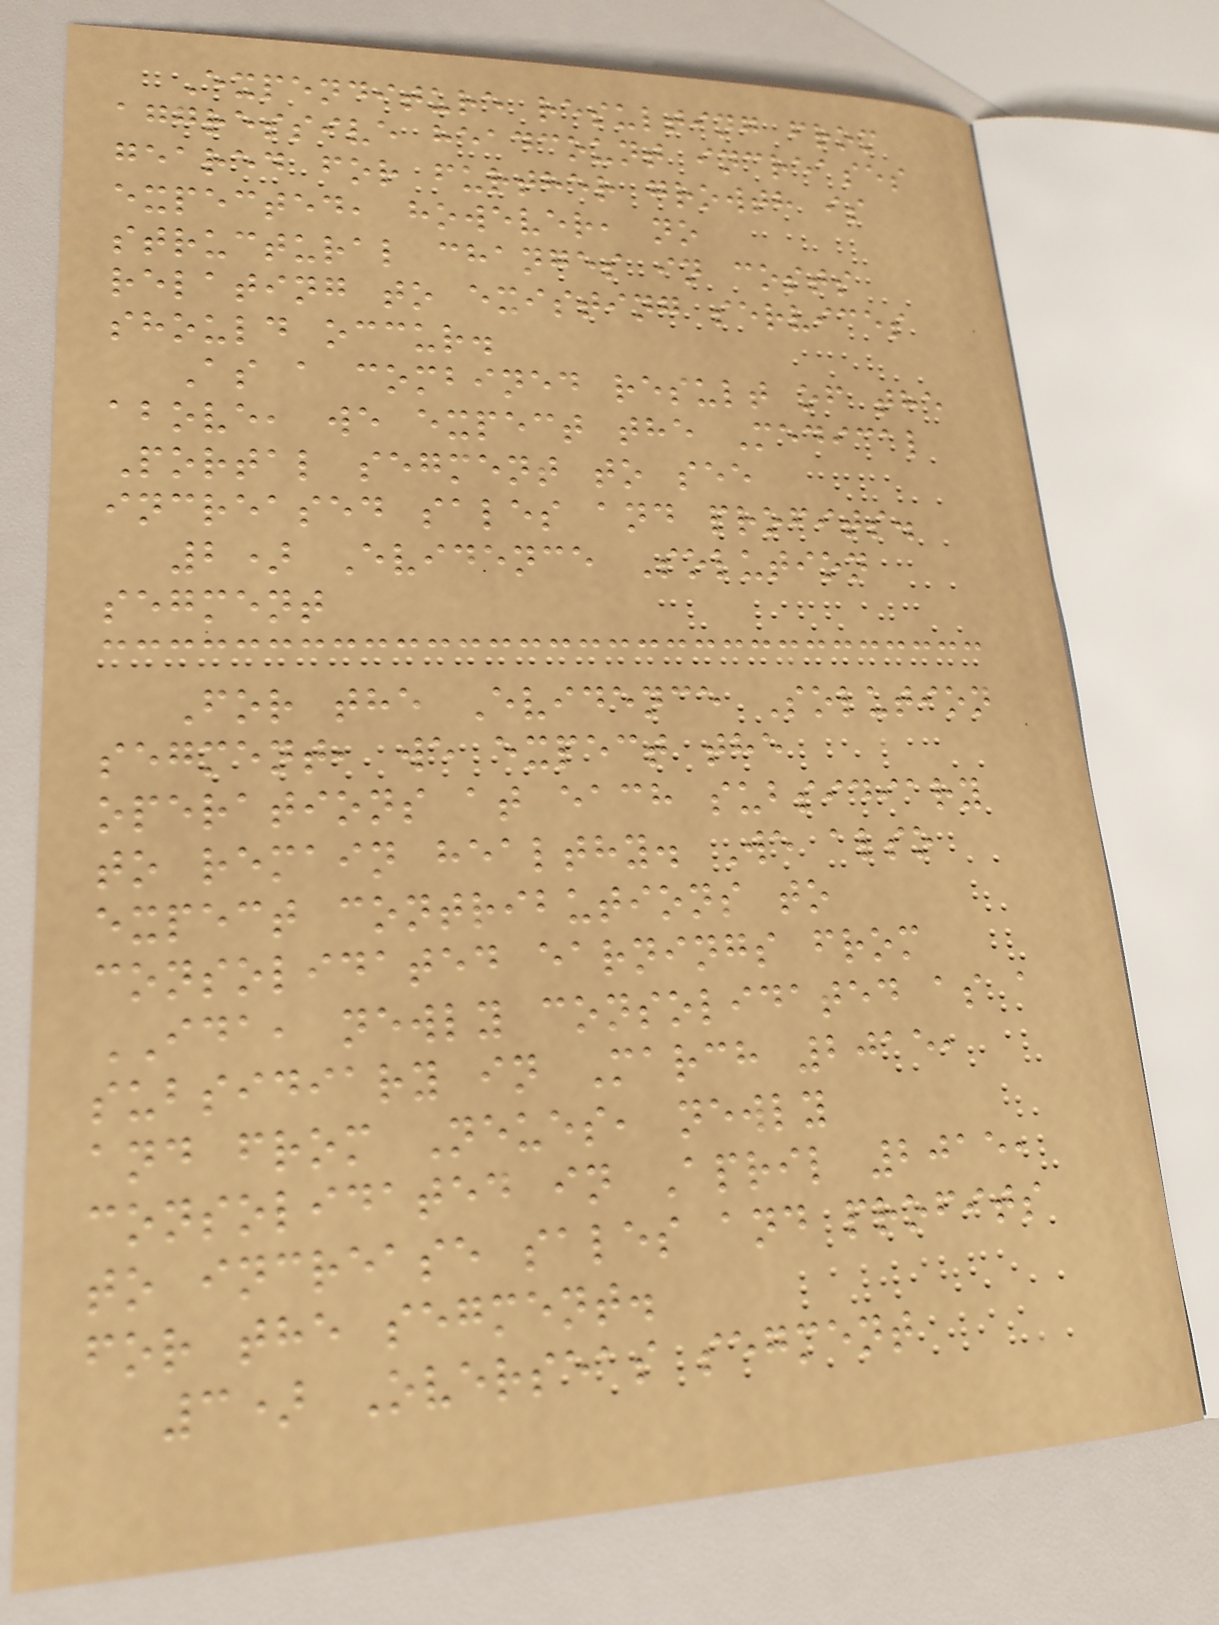Expenditure resulting from
aggressive headcount increases
geared for further growth is
expected, however, no
structural changes in costs
relating to existing services
should occur.
As a combined result of the
above, we expect the Medical
Portal segment to see
increased sales and profits.
2) Evidence Solution
segment
For the Evidence Solution
segment, we expect the
operations at each subsidiary
to remain healthy. We also
expect contributions to
consolidated earnings from
IDA, newly consolidated as a
subsidiary in March 2015,
and from Neues, newly
consolidated in April 2015,
to increase sales and profits
for the segment.
3) Overseas segment
